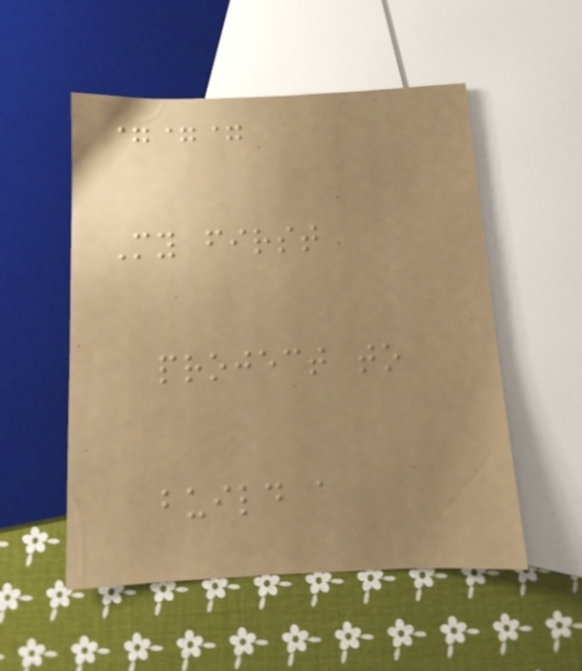===
My first
project to
build a
